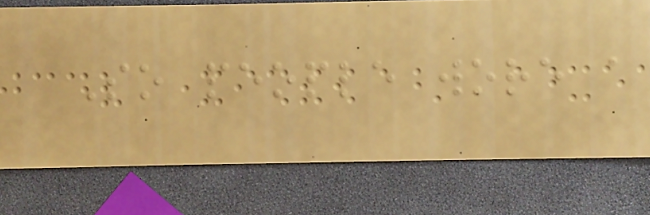So people wore a
